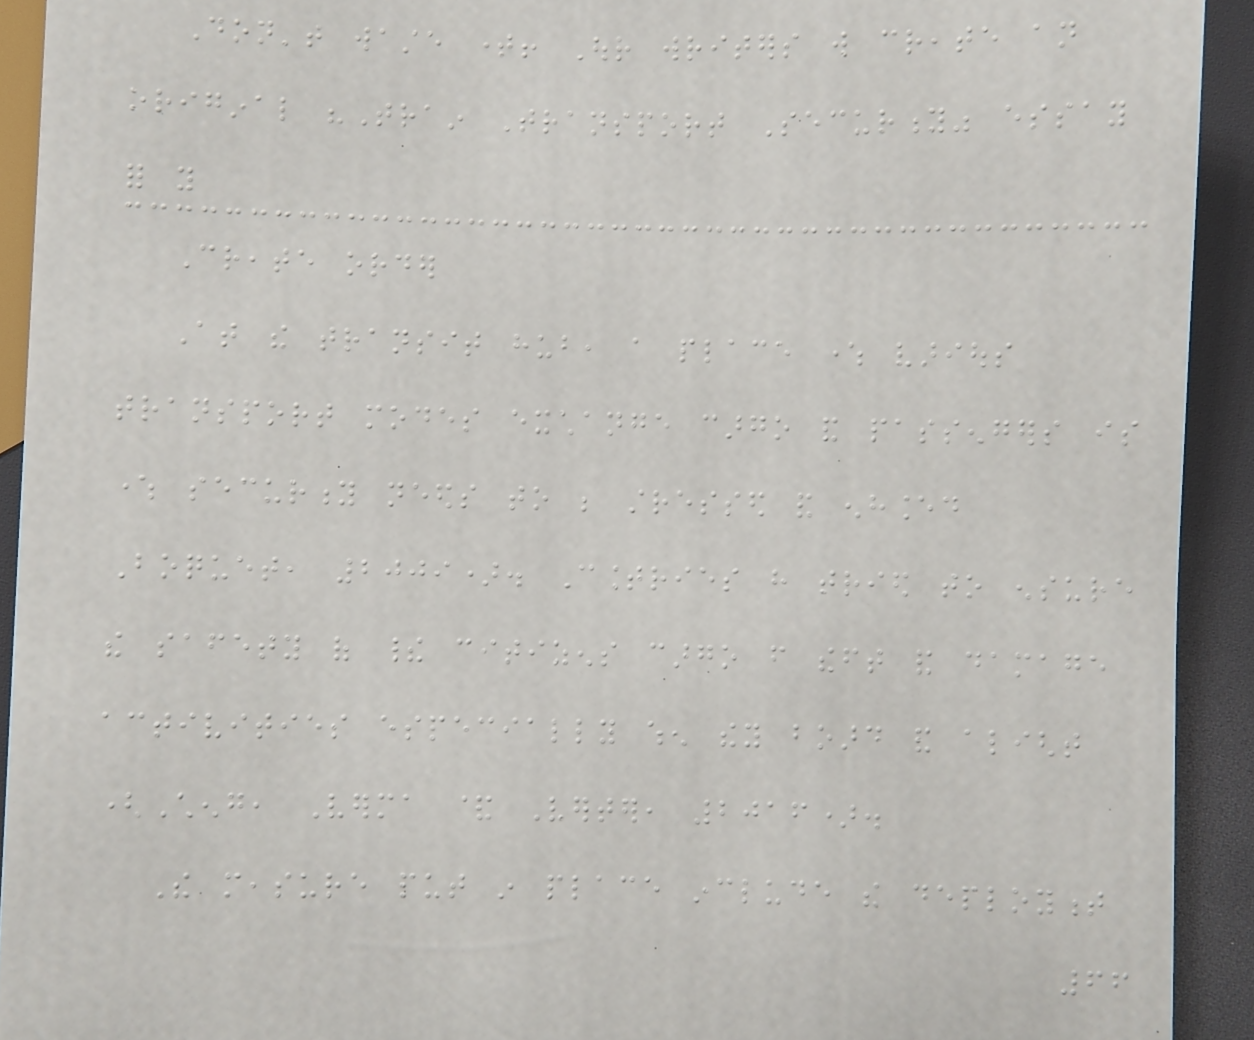Don't waste time! Our writers will create an
original "Train Transport Security" essay
for you
Create order
At the transit hub, a place where various
transport modes exchange cargo and passengers is
where security needs to be stressed and enhanced
Boquet, 2009). Countries have tried to ensure
the safety of their citizens cargo from theft and damage
activities especially when they board and alight
(Cheng, Verma & Verter, 2016).
The measure put in place include the deployment
66
